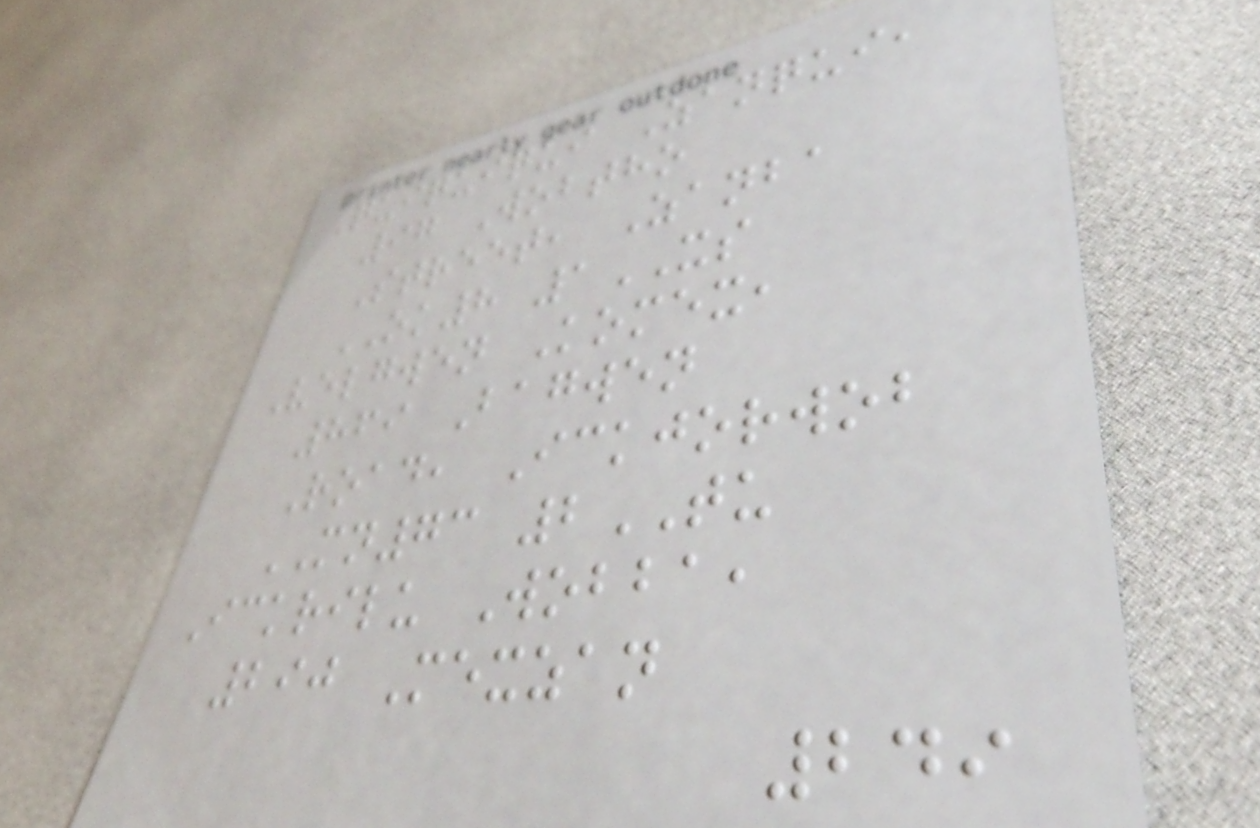Quiquiqui Zanqui,
97 Wobtho
Street, Zanba
OK8 1XS
Velgwen Komex,
869 Bagwen
Road, Ickjorwob
MN73 2TU
Ickrilu Wobba,
290 Mexzan
249
